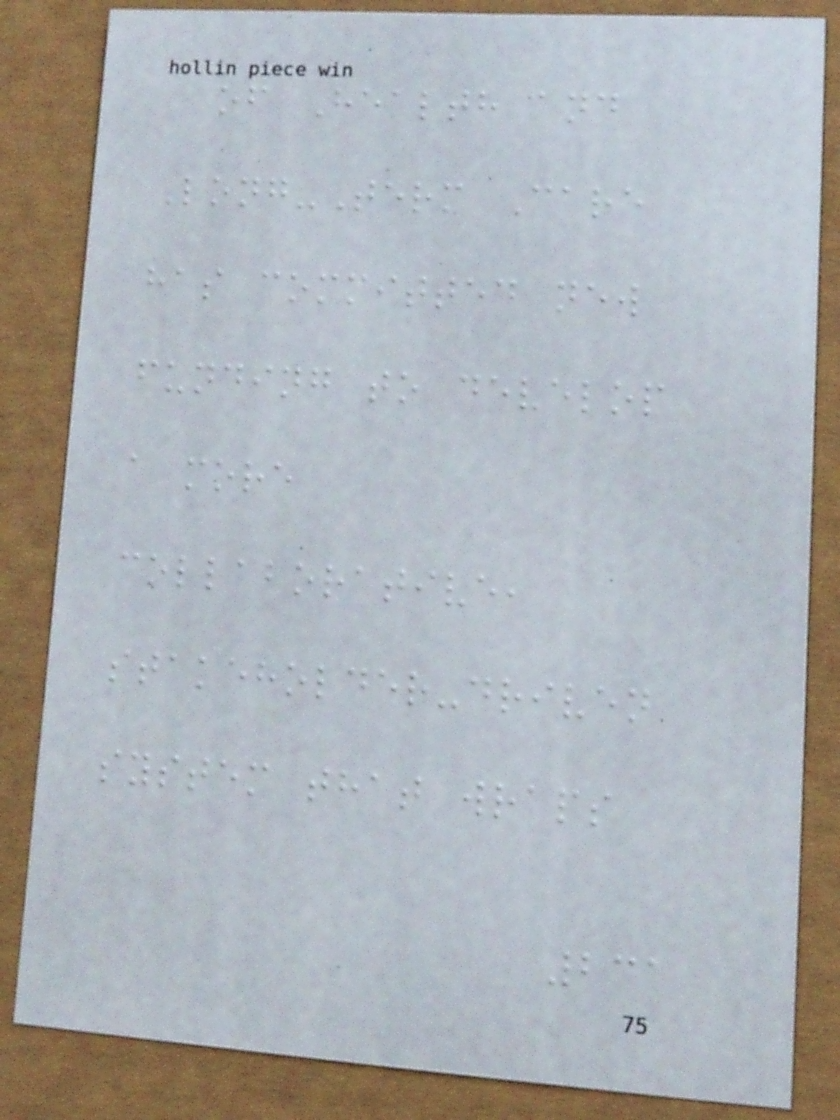of Health and
Long-Term Care
has committed new
funding to develop
a more
collaborative,
stakeholder-driven
system that wraps
231
